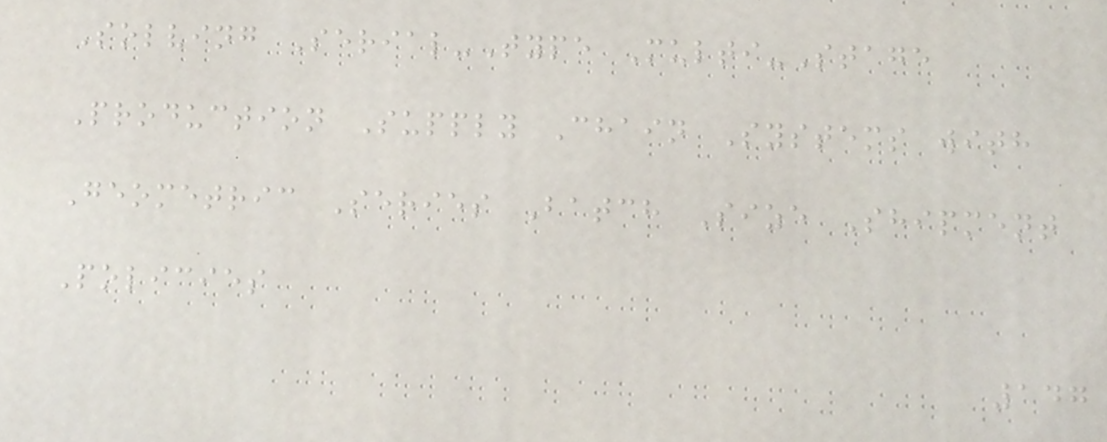Solving Serial-Type Multi-Stage
Production Supply Chain Systems with
Geometric Series Batch Size Shipment
Policies
147
